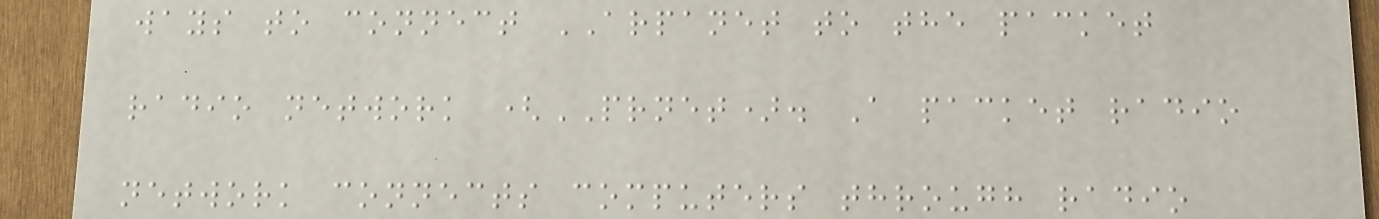ways to connect ARPANET to the packet
radio network (PRNET). A packet radio
network connects computers through radio
